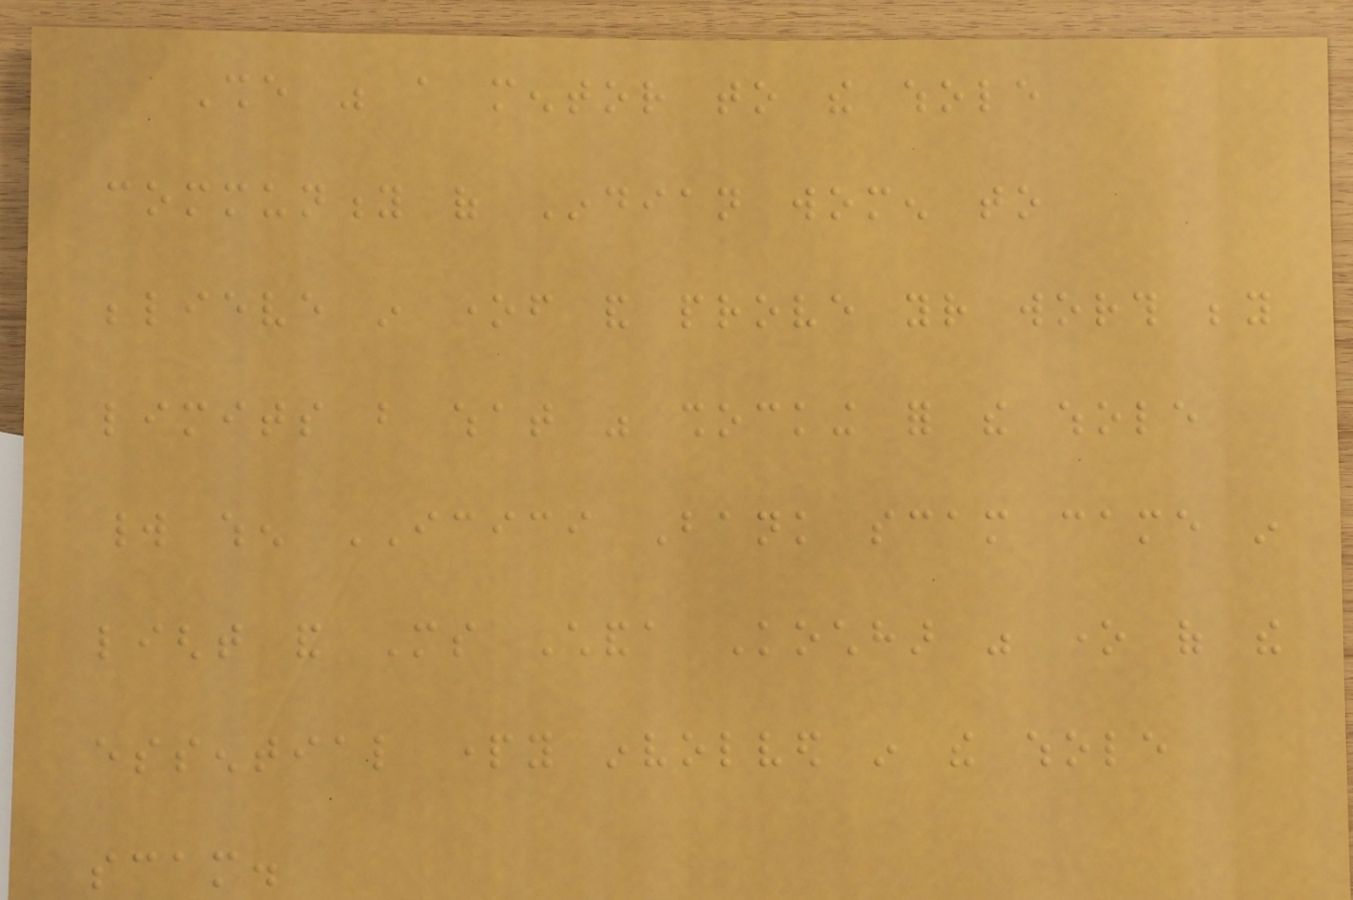She was a mentor to the whole
community of Indian women to
believe in oneself and prove your worth beyond
limits but what was shocking for the whole
world when ICICI Bank scam came in
light and Ms Chanda Kochhar was one of the
essential party involved in the whole
scam.
